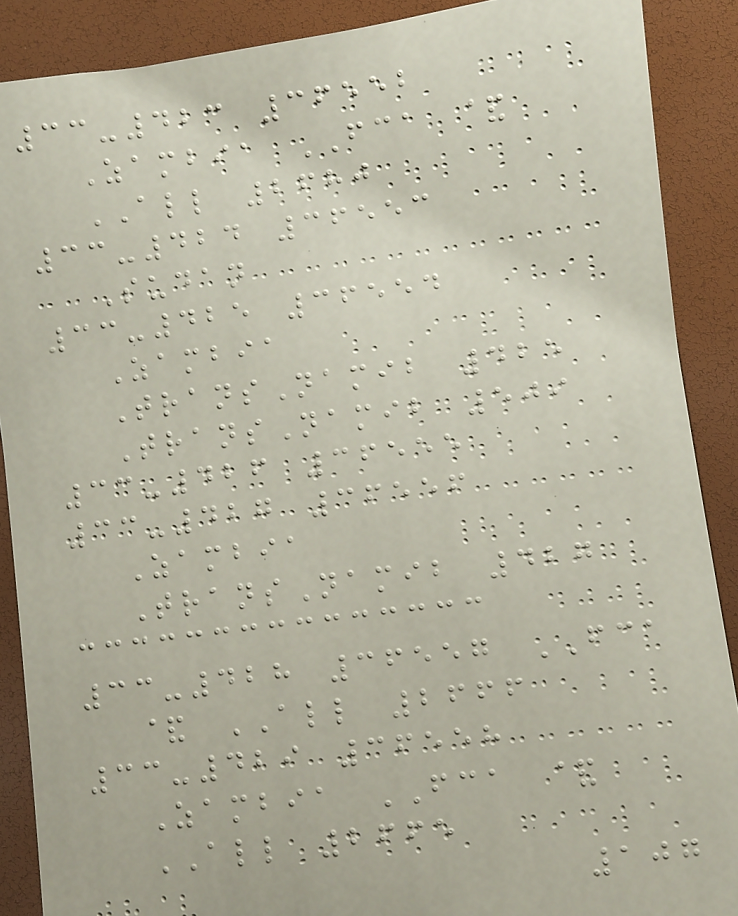33-423 36552
Zambia FCA &
ALL 2680
33-424 36553
Sudan
33-425 36554
Zambia
TransNamib 425
TransNamib 509
33-426 36555
33-427 36556
Zambia
TransNamib 427
33-428 36557 FCA
& ALL 2666
33-429 36558
Zambia FCA &
ALL 2665
107
